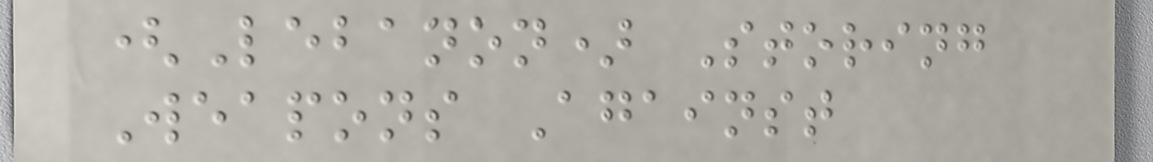(Lebanon) Storing
Weapons Against
